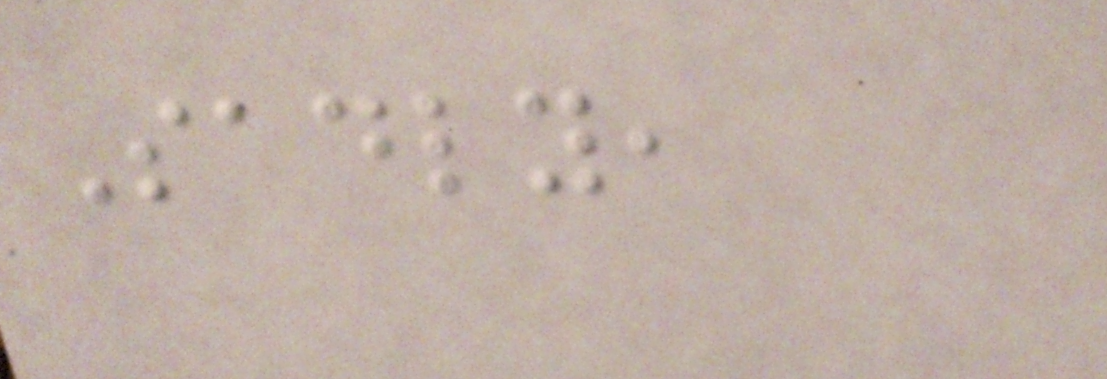Sadly,
